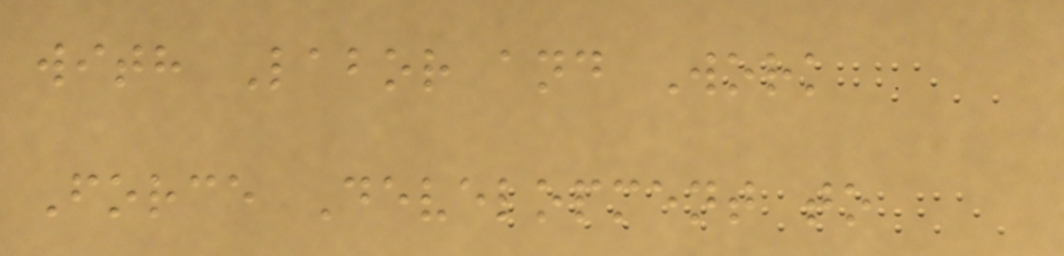with Labor and Work
Force Development to
